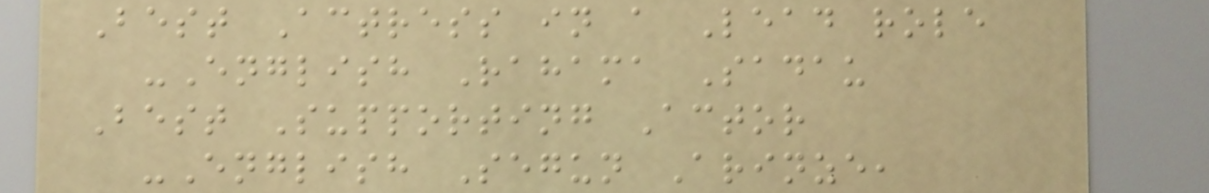Best Actress in a Lead role
-English Rahama Sadau
Best Supporting Actor
-English Segun Arinze,
